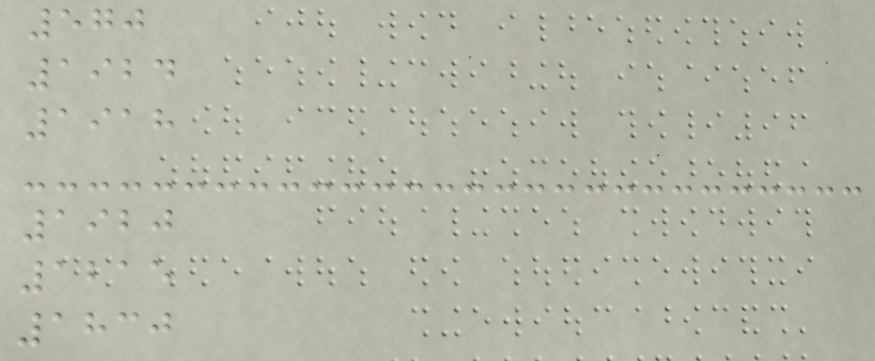570
1924
1918
1920
1215
1830
